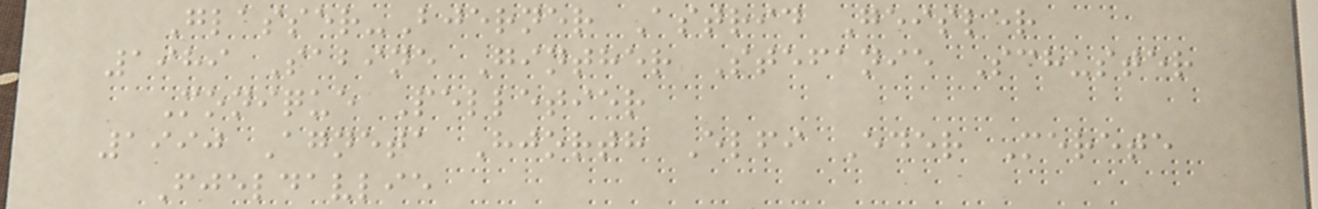Glasser-Bjerner Astrid Geisler
1989 Sabine Ginther Stefanie Schuster
Monique Pelletier
1990 Agneta Hjorth Elfi Eder Merete
Fjeldavlie
